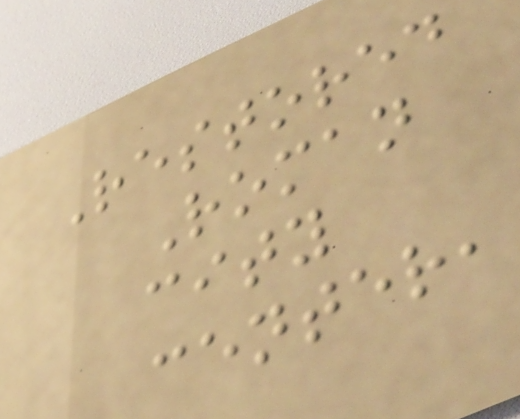Restored
Roman
city
center,
